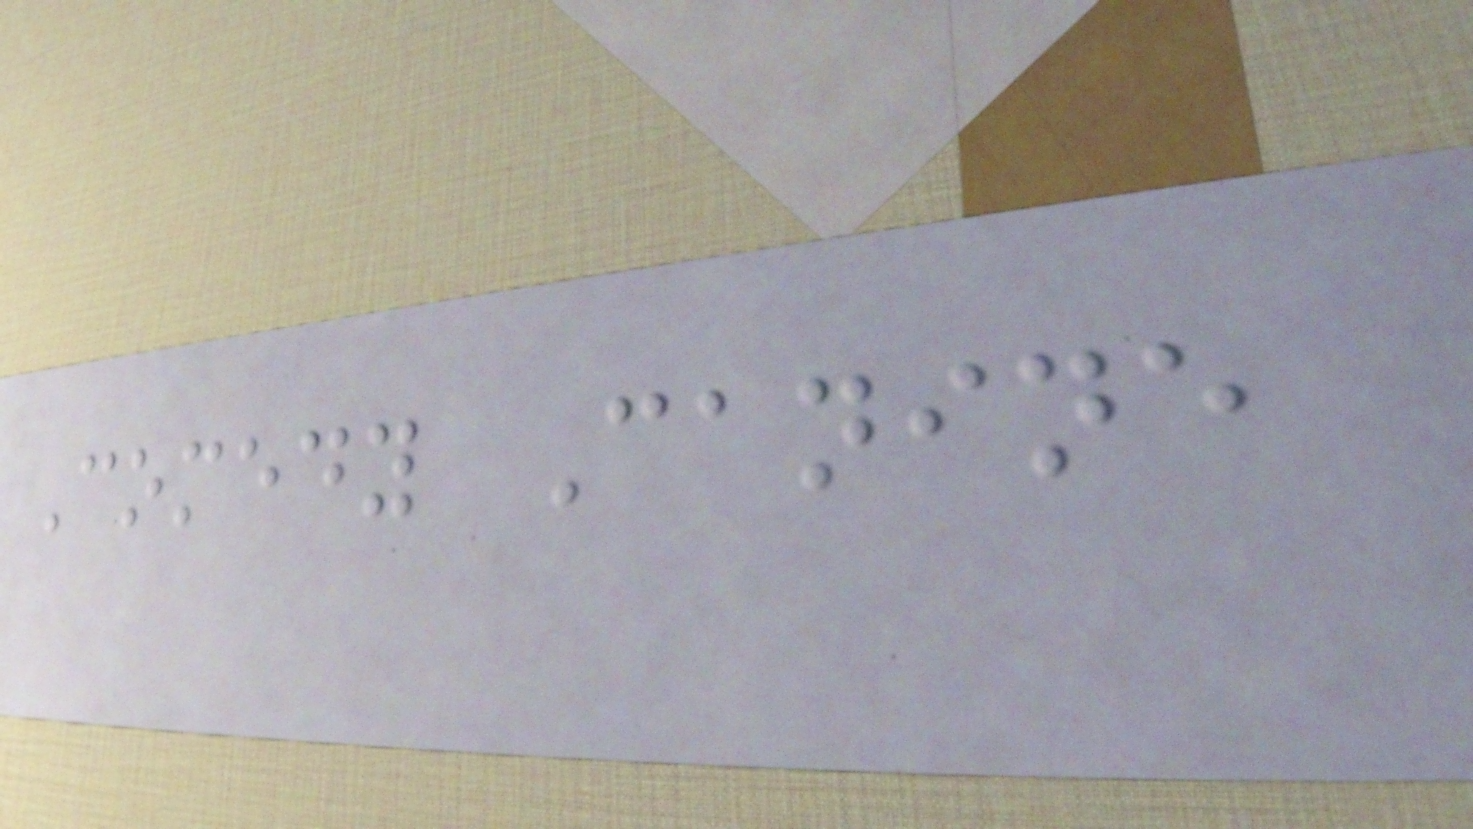Comedy Canine
